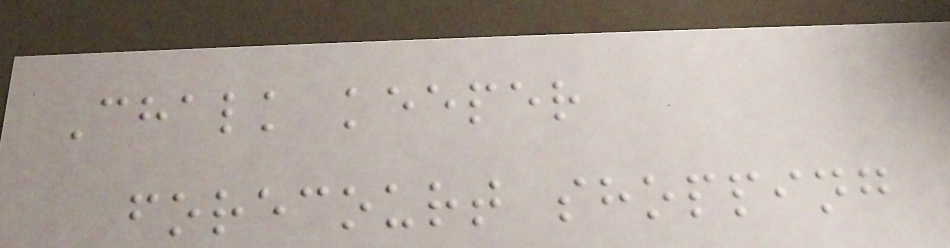Chalk keeper
forecourt shopping
